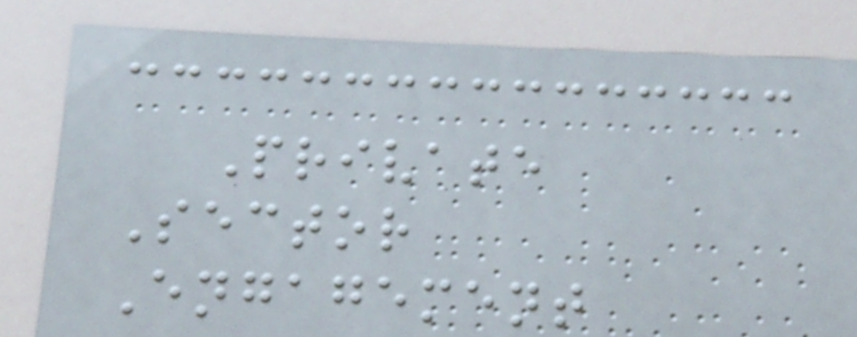Private
Sector
Engagement
